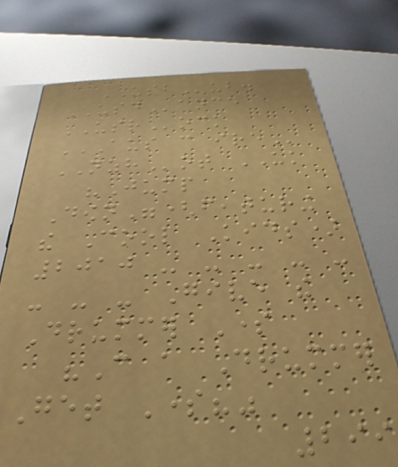USBub.
USDance
USRock
AUS CAN IRE
NZHot UK
"Jump
Down"(featuring
the Cool Kids)
2010 - - - - -
- - - Give the
Drummer Some
"Can a Drummer
Get Some?"
299
